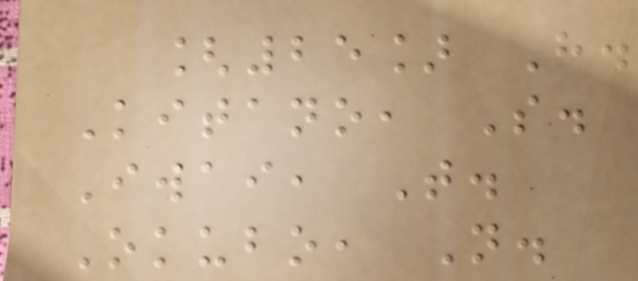[25] H.
Kitano, S.
Iwai, T.
Okubo, N.
